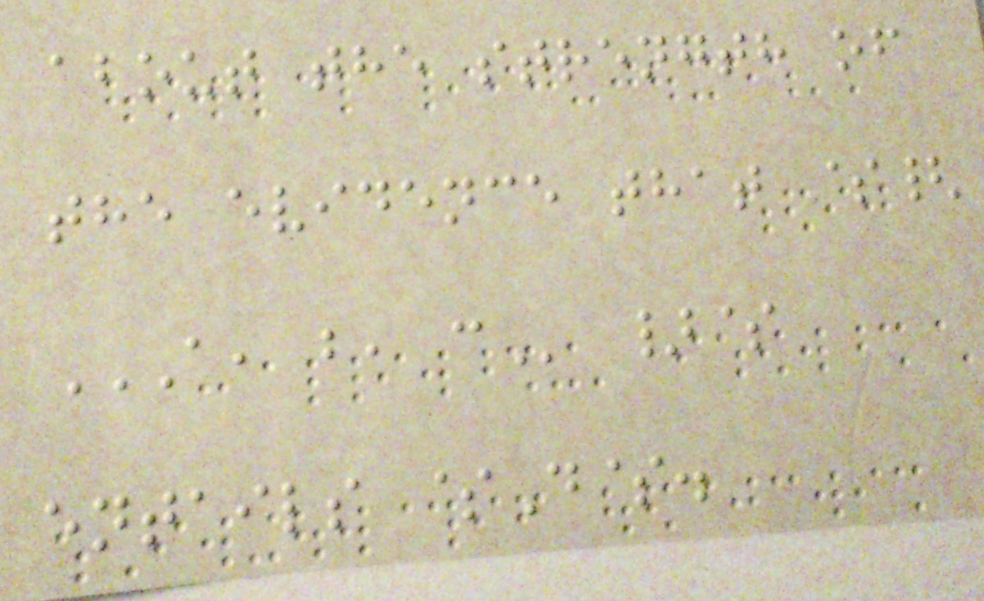about the strength of
the evidence that ${
A, B, C }$
entails $D$.
